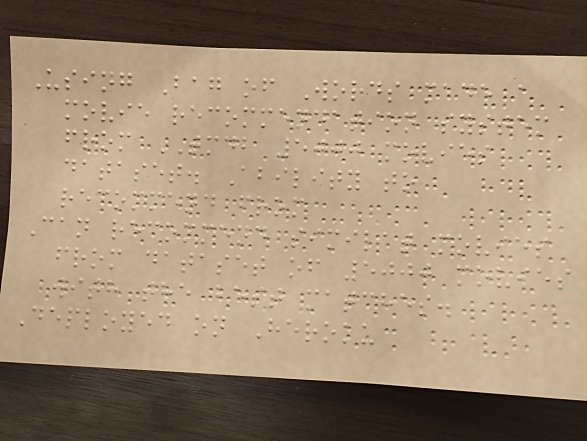Using Bag of Words made a
movie recommendation system
from TMDB 5000 movies
dataset. Ability to
recommend from
Can recommend similat movies
from dataset of 5000 movies
with the best matches.
Deployed on Heroku
